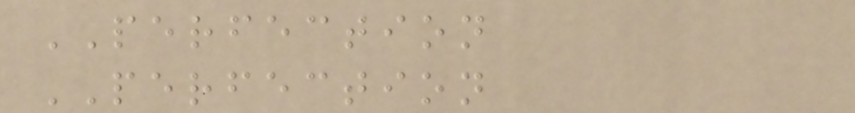PERFECTION
PERFECTION
